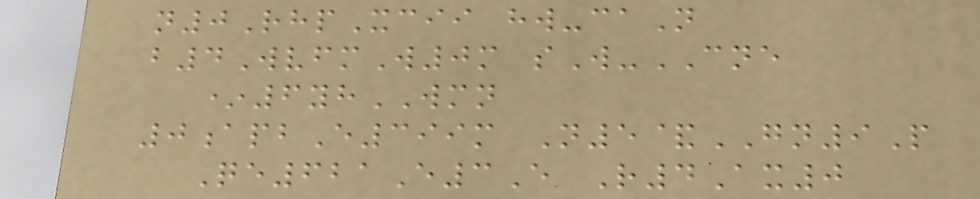n0RhpXcii hw-caN
b4WvfmW0m sW-CNE
*6yhWMN
0apbE399m N5&GN9P
Qe621E3E R4Ax0
